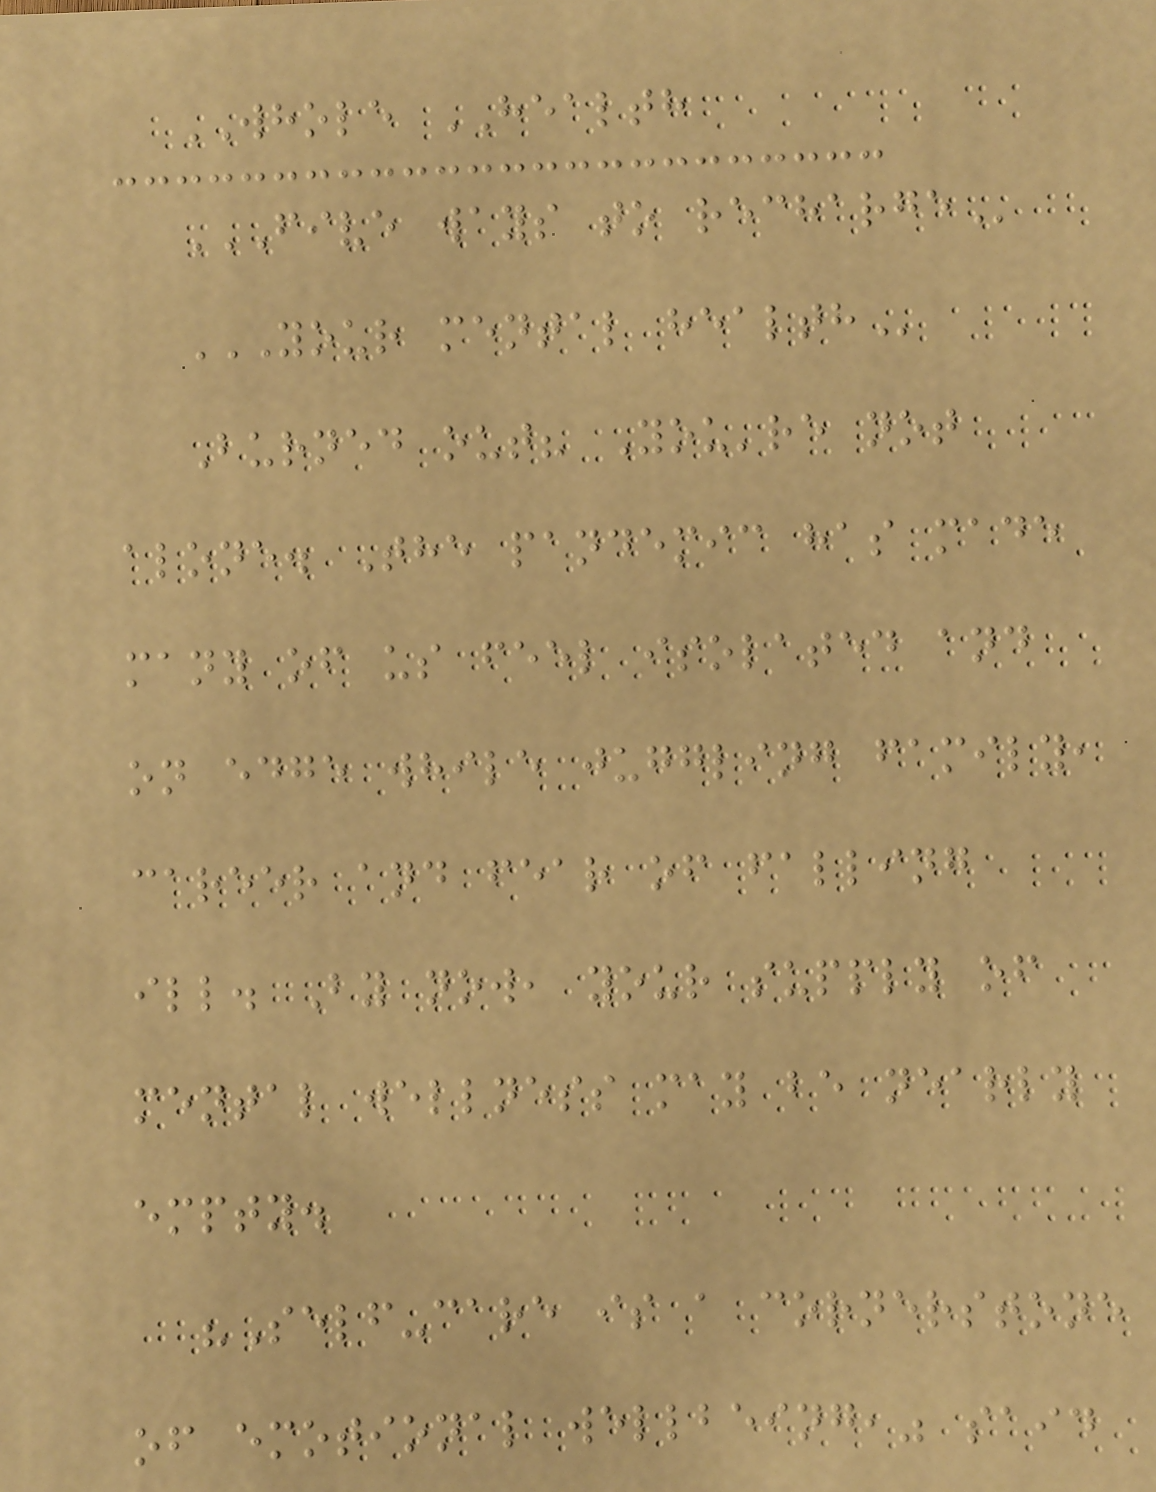WHOLE HEALTH
FIVE WAYS TO RECHARGE
YOUR MENTAL HEALTH
Burned out? You're not
alone. The pandemic has made
many of us feel isolated and
on edge while juggling family,
career and fear of falling
ill. By now, your supply of
mental wellness may be nearly
empty.
"Self-care is a cornerstone
of emotional wellbeing," said
